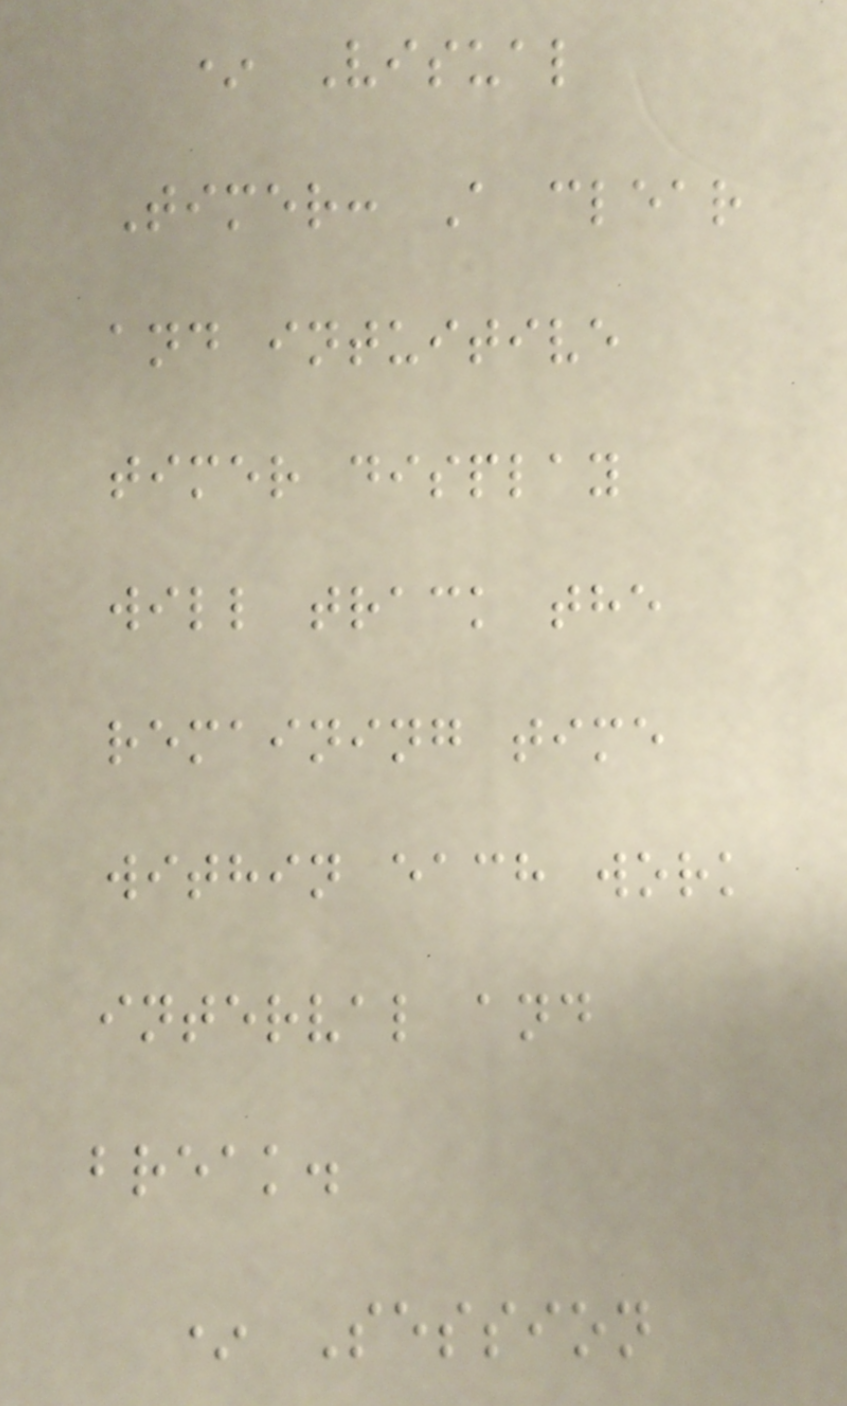* Visual
Timer: A clear
and intuitive
timer display
will track the
remaining time
within each work
interval and
break.
* Session
